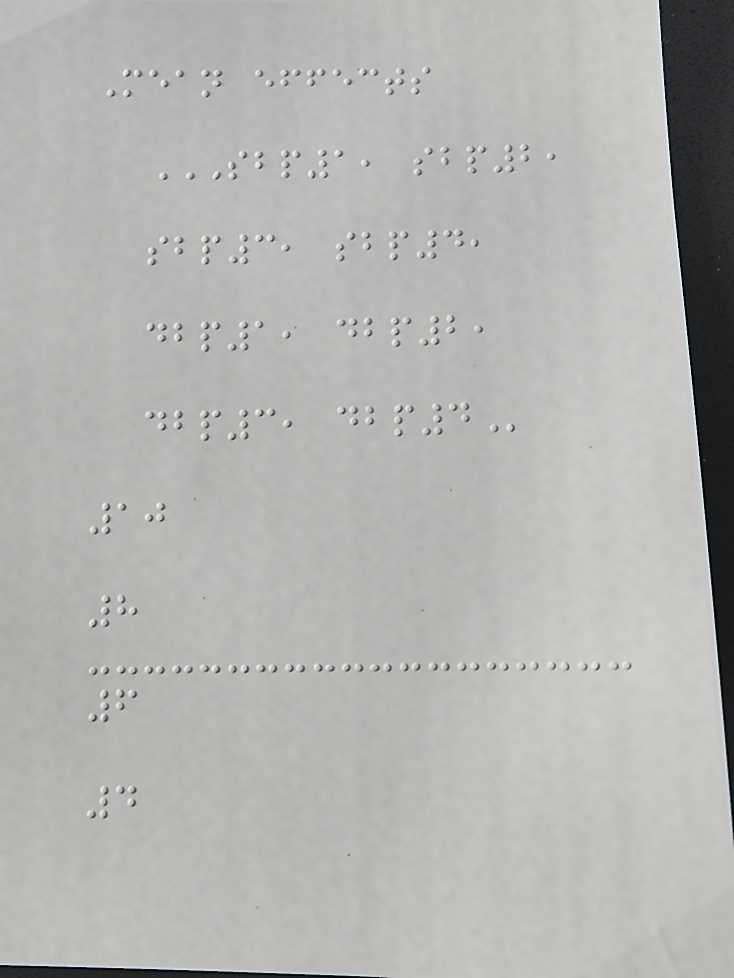Mean effects
SBP1, SBP2,
SBP3, SBP4,
DBP1, DBP2,
DBP3, DBP4
10
8
6
4
